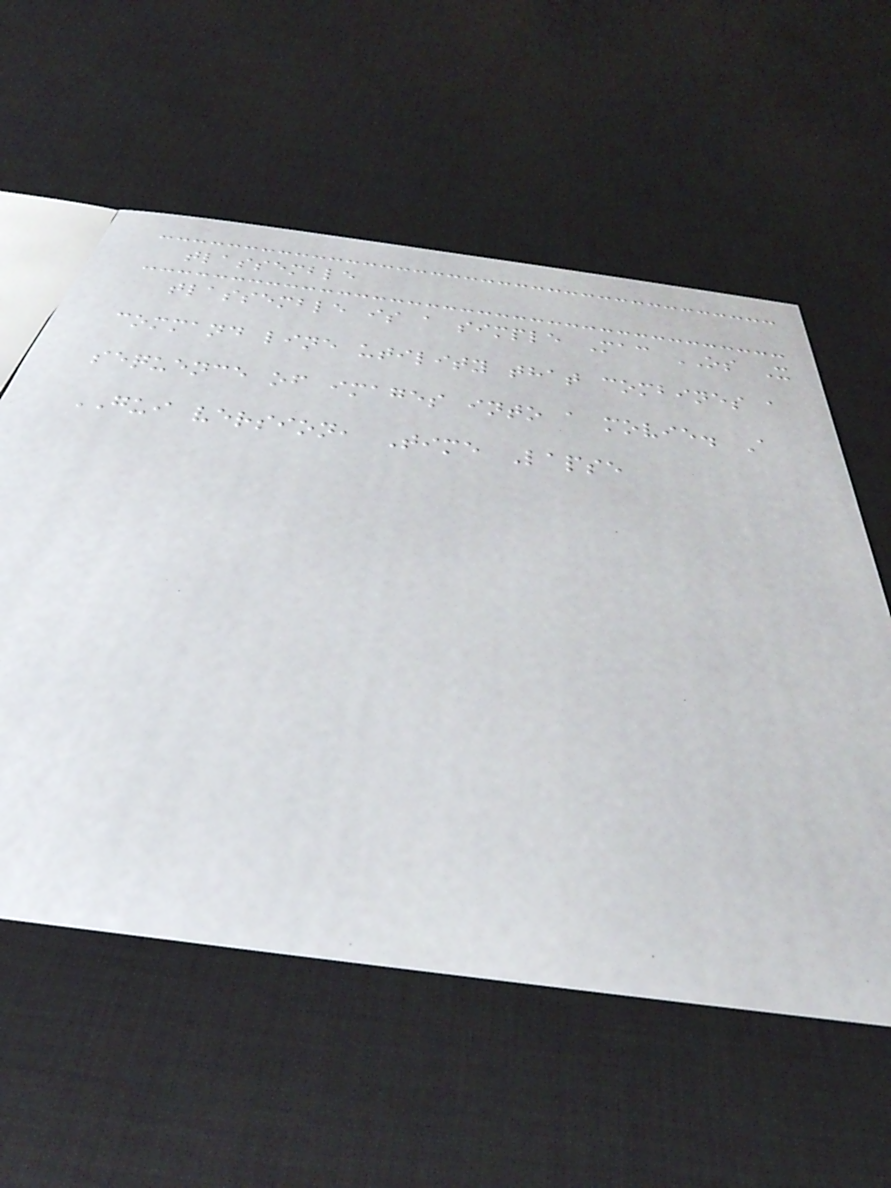tlassemble
tlassemble is a simple Mac OS X
command line utility that combines a
sequence of images into a movie. A
GUI version, Time Lapse
